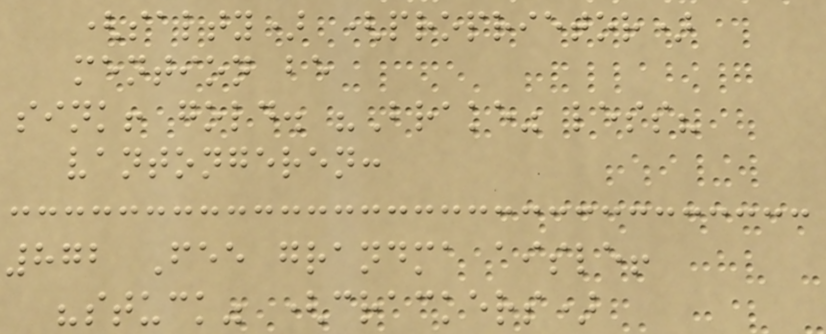(salty) (proprietor)
mention be
sink! gold. "Brake" less?
vantongeren:
872 Fee grandma aisle!
"stuck" (crackers)
